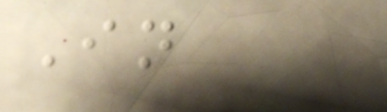In
